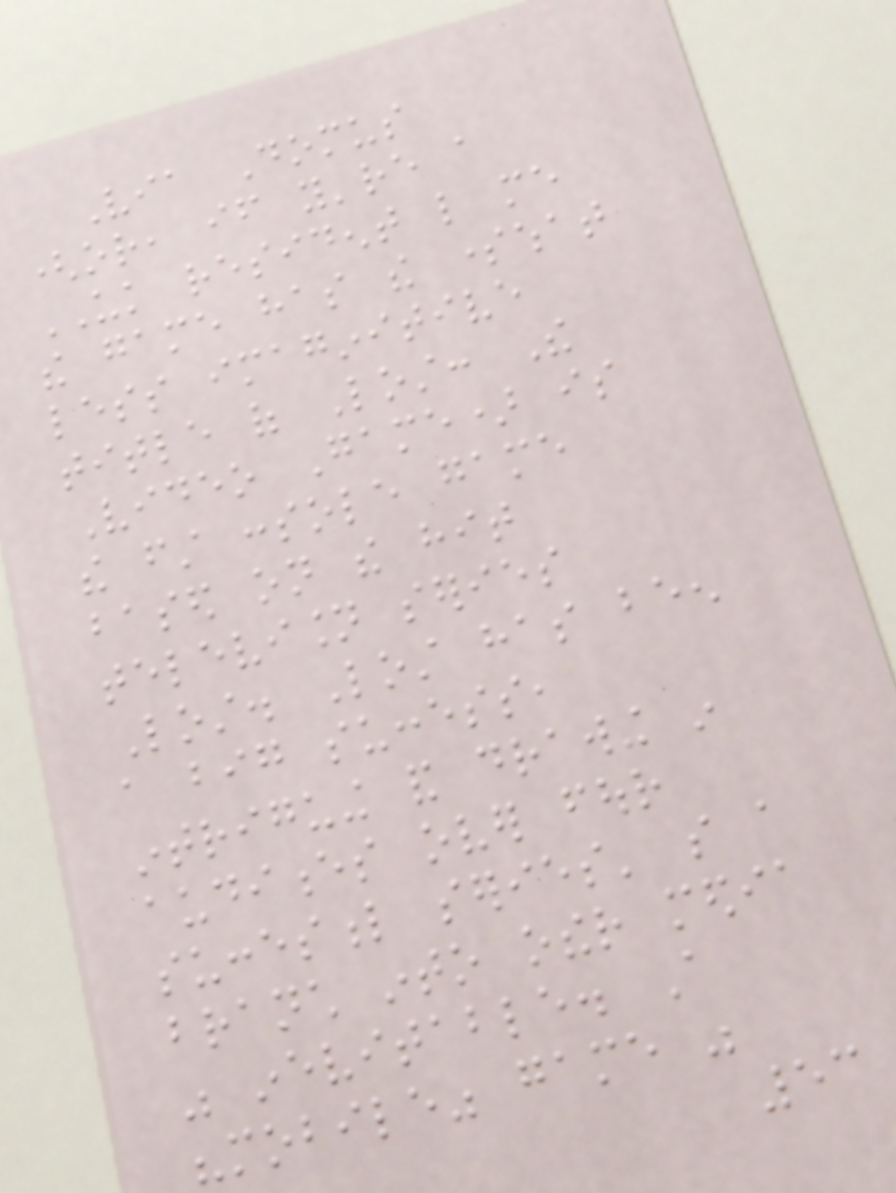Via Domus
(or, if you're a
UK resident like me
the game has the somewhat
less imaginitive
title of Lost: The
Video Game) is
the first console game
based on the hit
television series
Lost. Lost has been
a big success,
intriguing and drawing in
audiences over four
succesful series' so a
branch into other media
was inevitable. A
"mobile" game was
53
